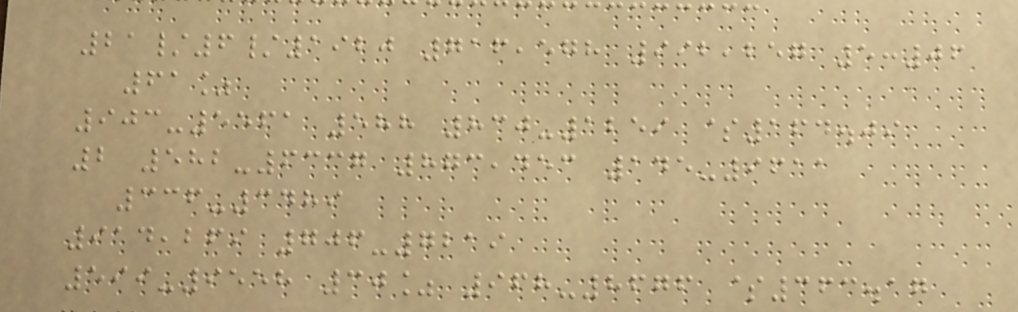21/6/1920 716,578 992,257 5:06
61%
903-5561 588 830-1259 $164.09
2 582-6337 873,453 145-9611
336-3489
914,269 706-7219
599-9558 30% 968-8676 $363.17
